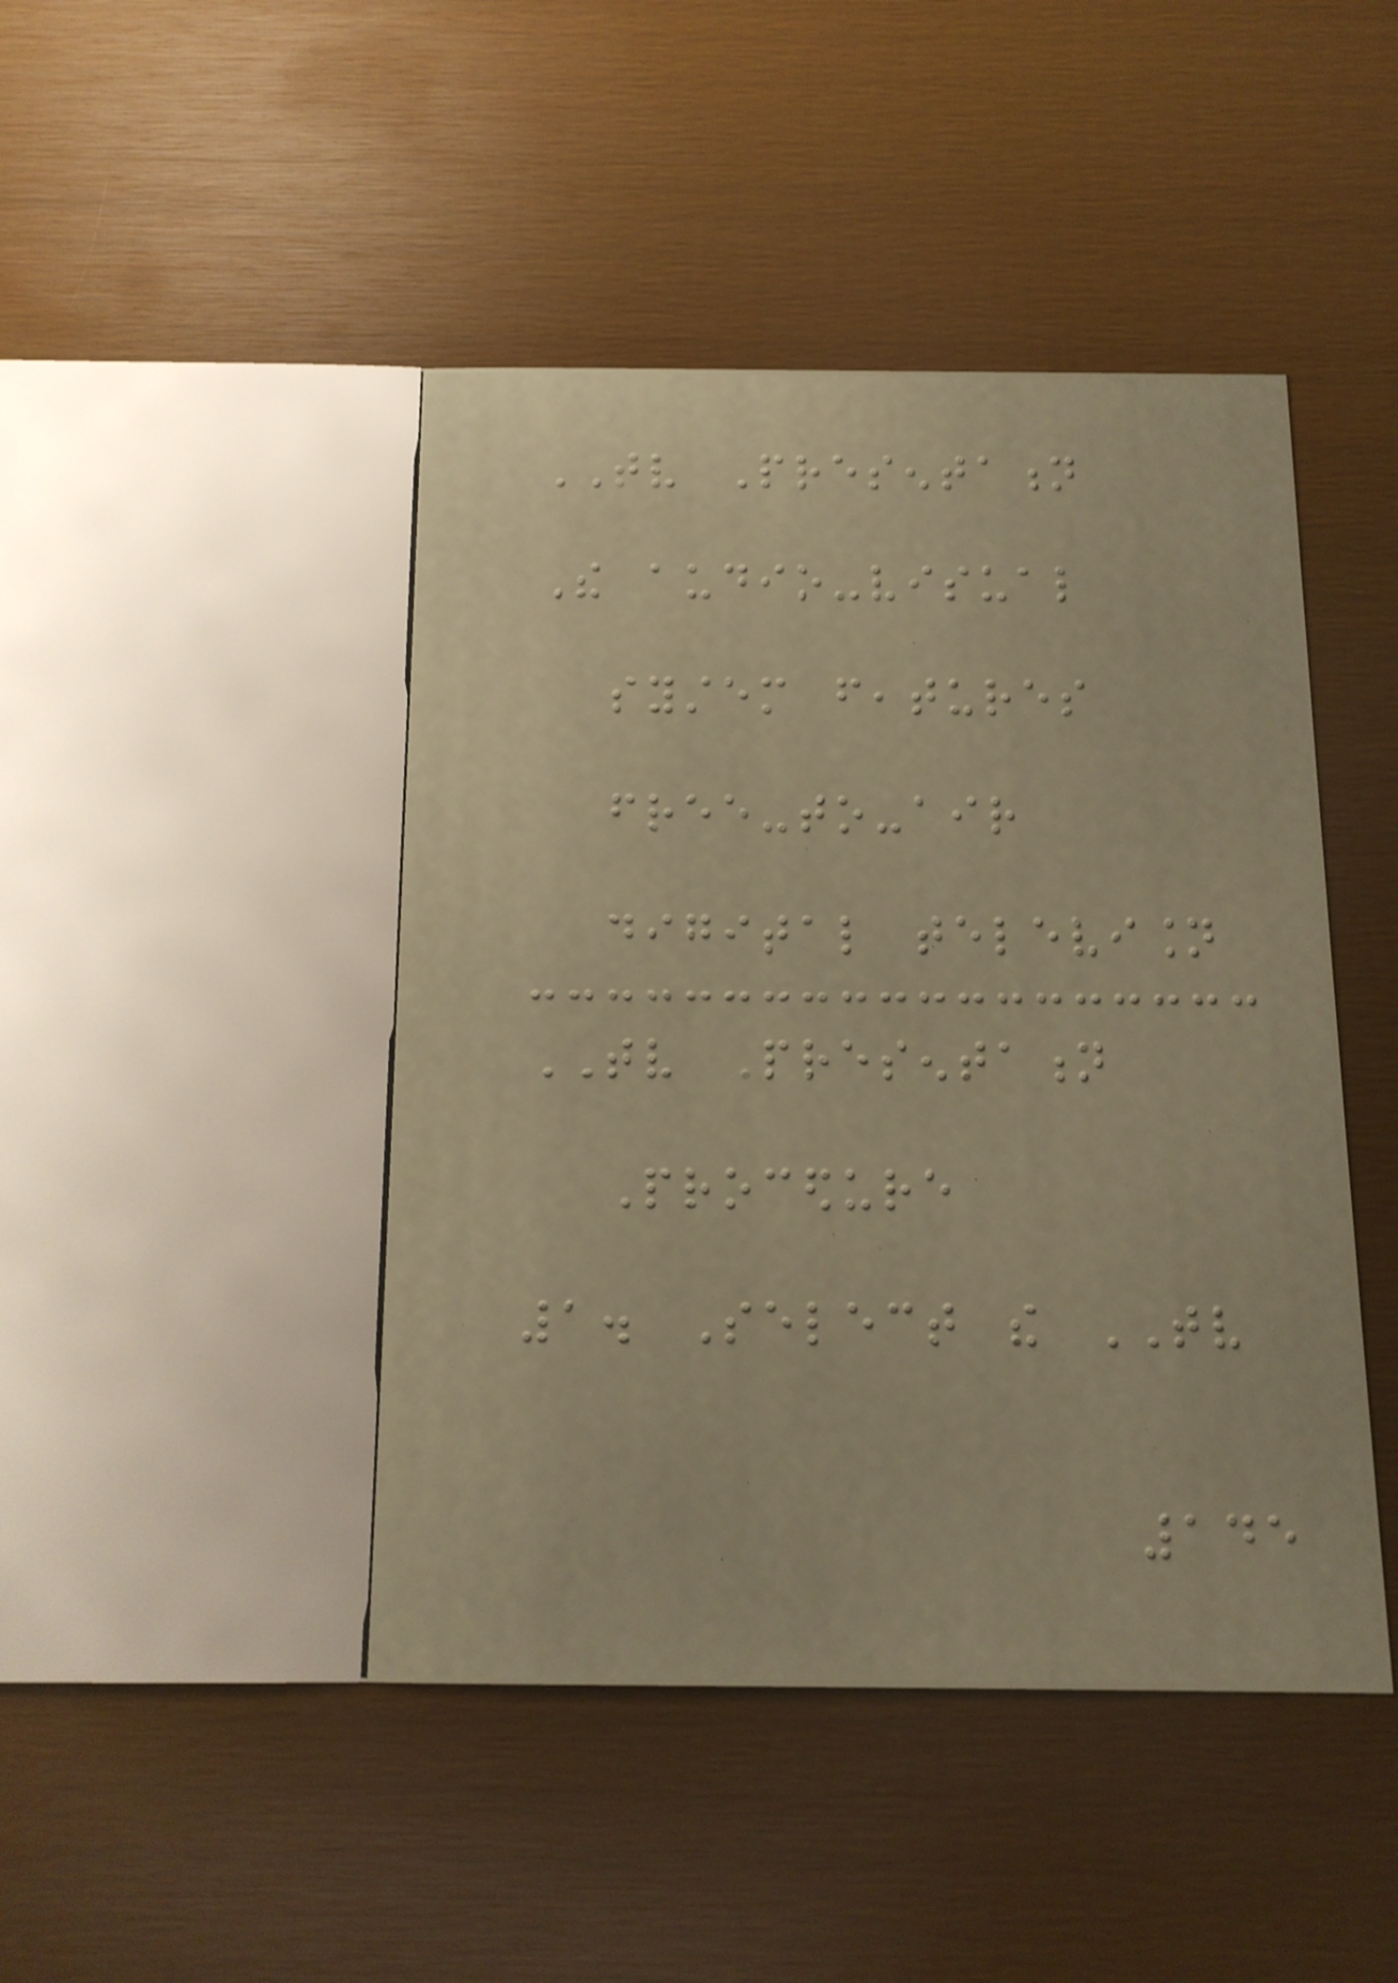TV Presentation
The audio-visual
system features
free-to-air
digital television
TV Presentation
Procedure
1. Select the TV
145
